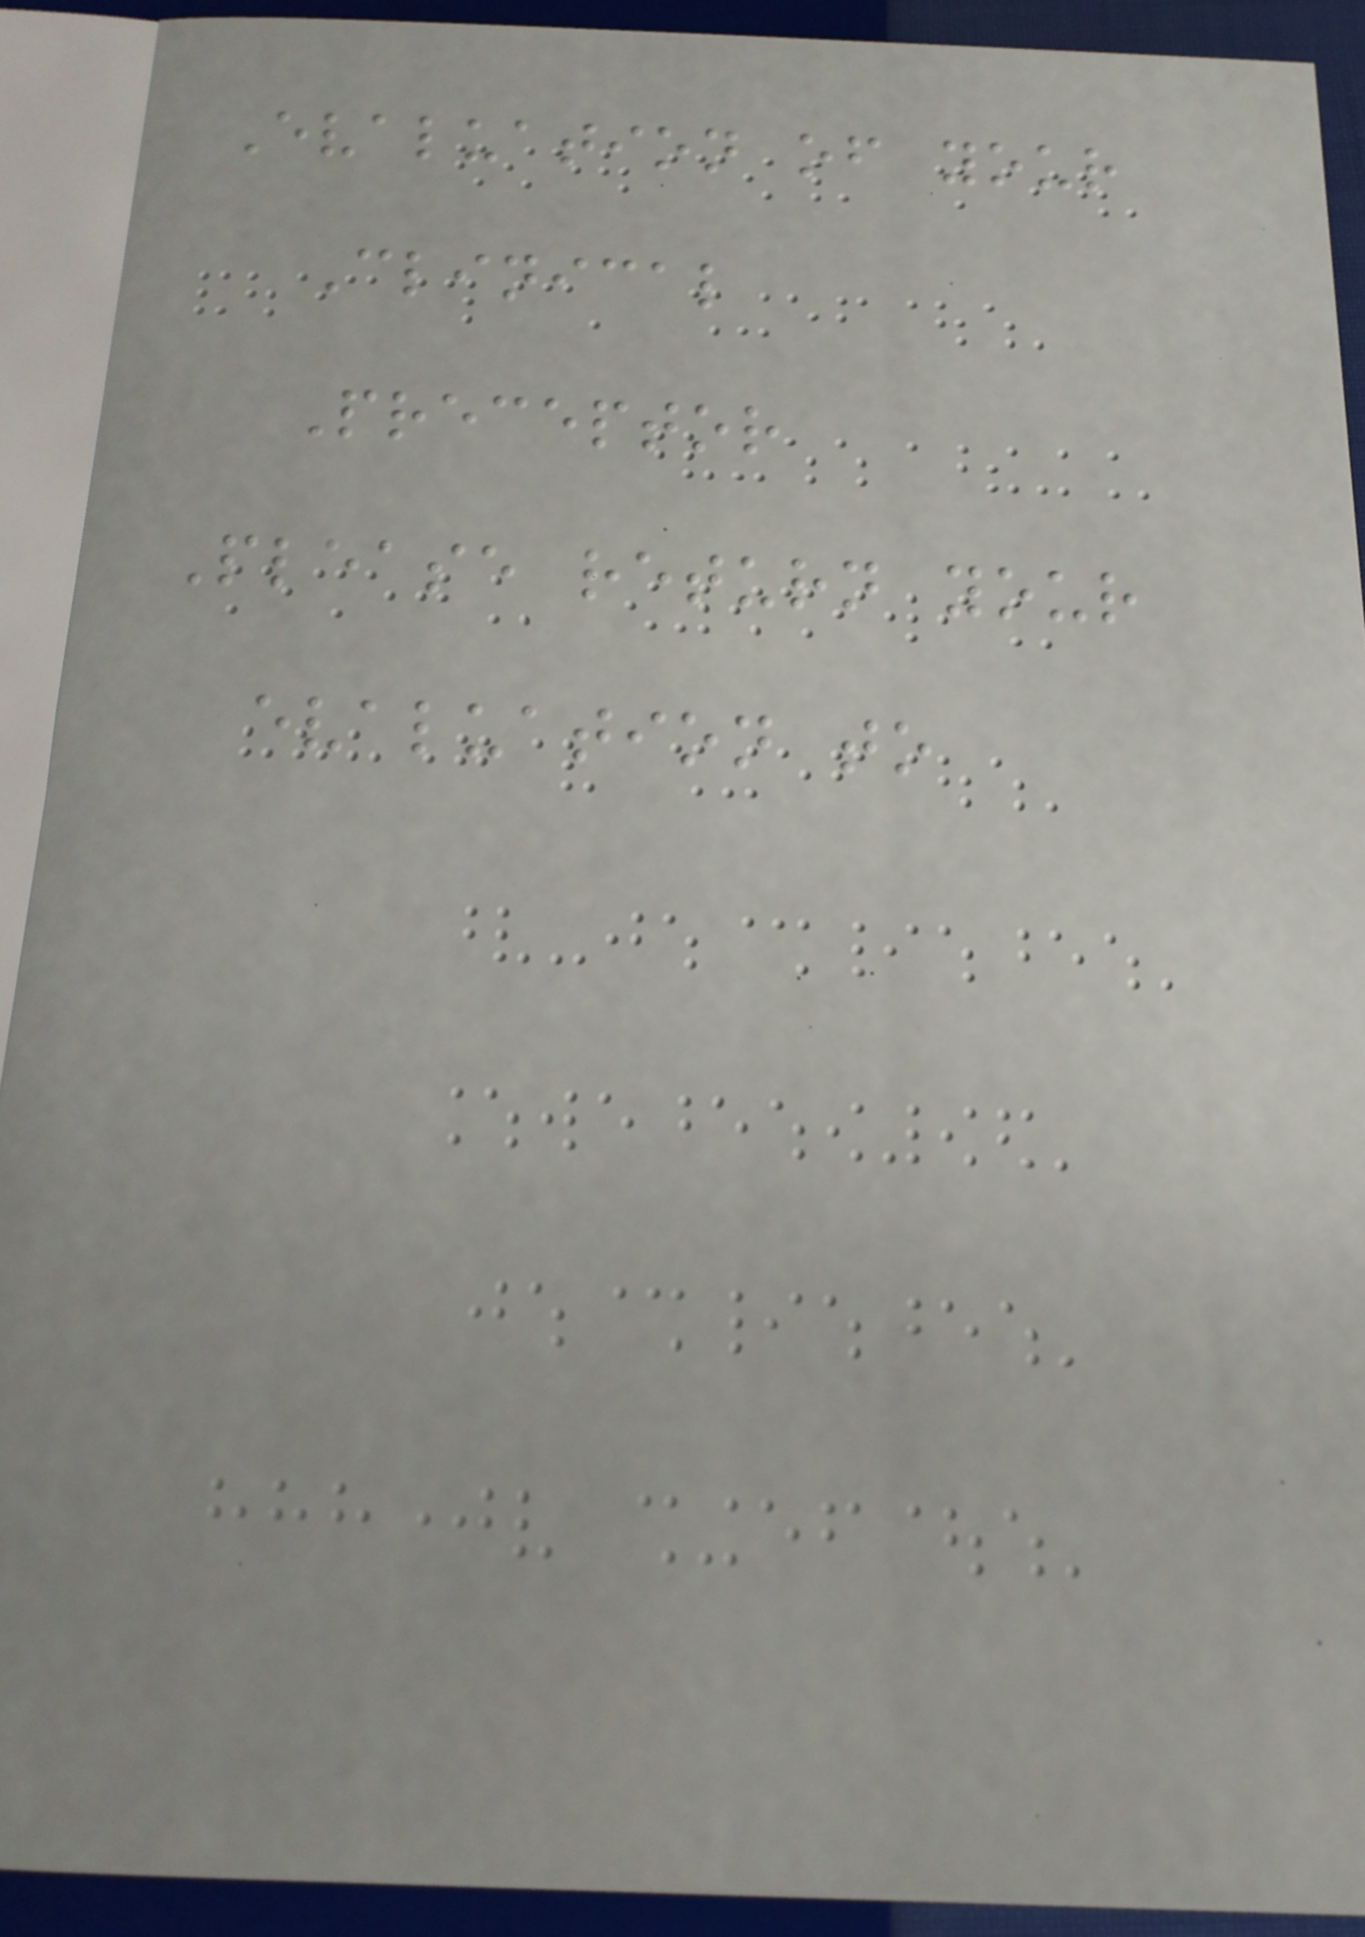Evaluation of your
Clinical
Preceptor
Please return your
evaluation to
